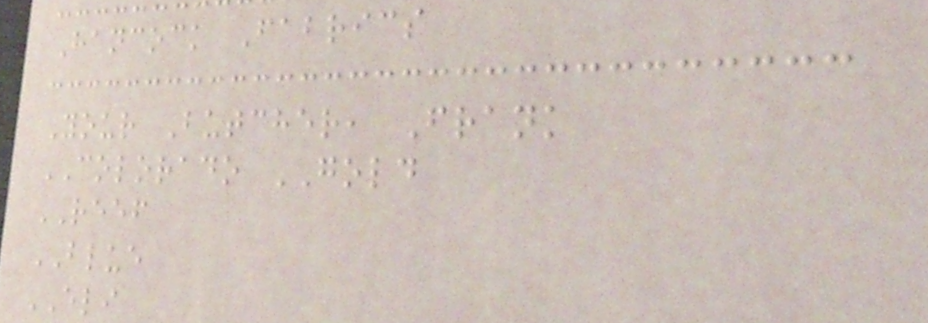Hancock Fabrics
Your Butcher, Frank
COLORADO GOLD
REEF
BLUE
ELI
